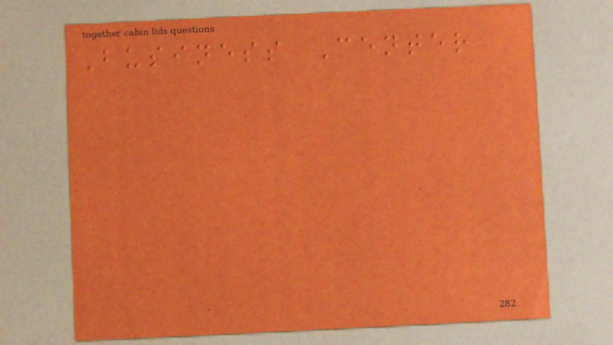Business Center
